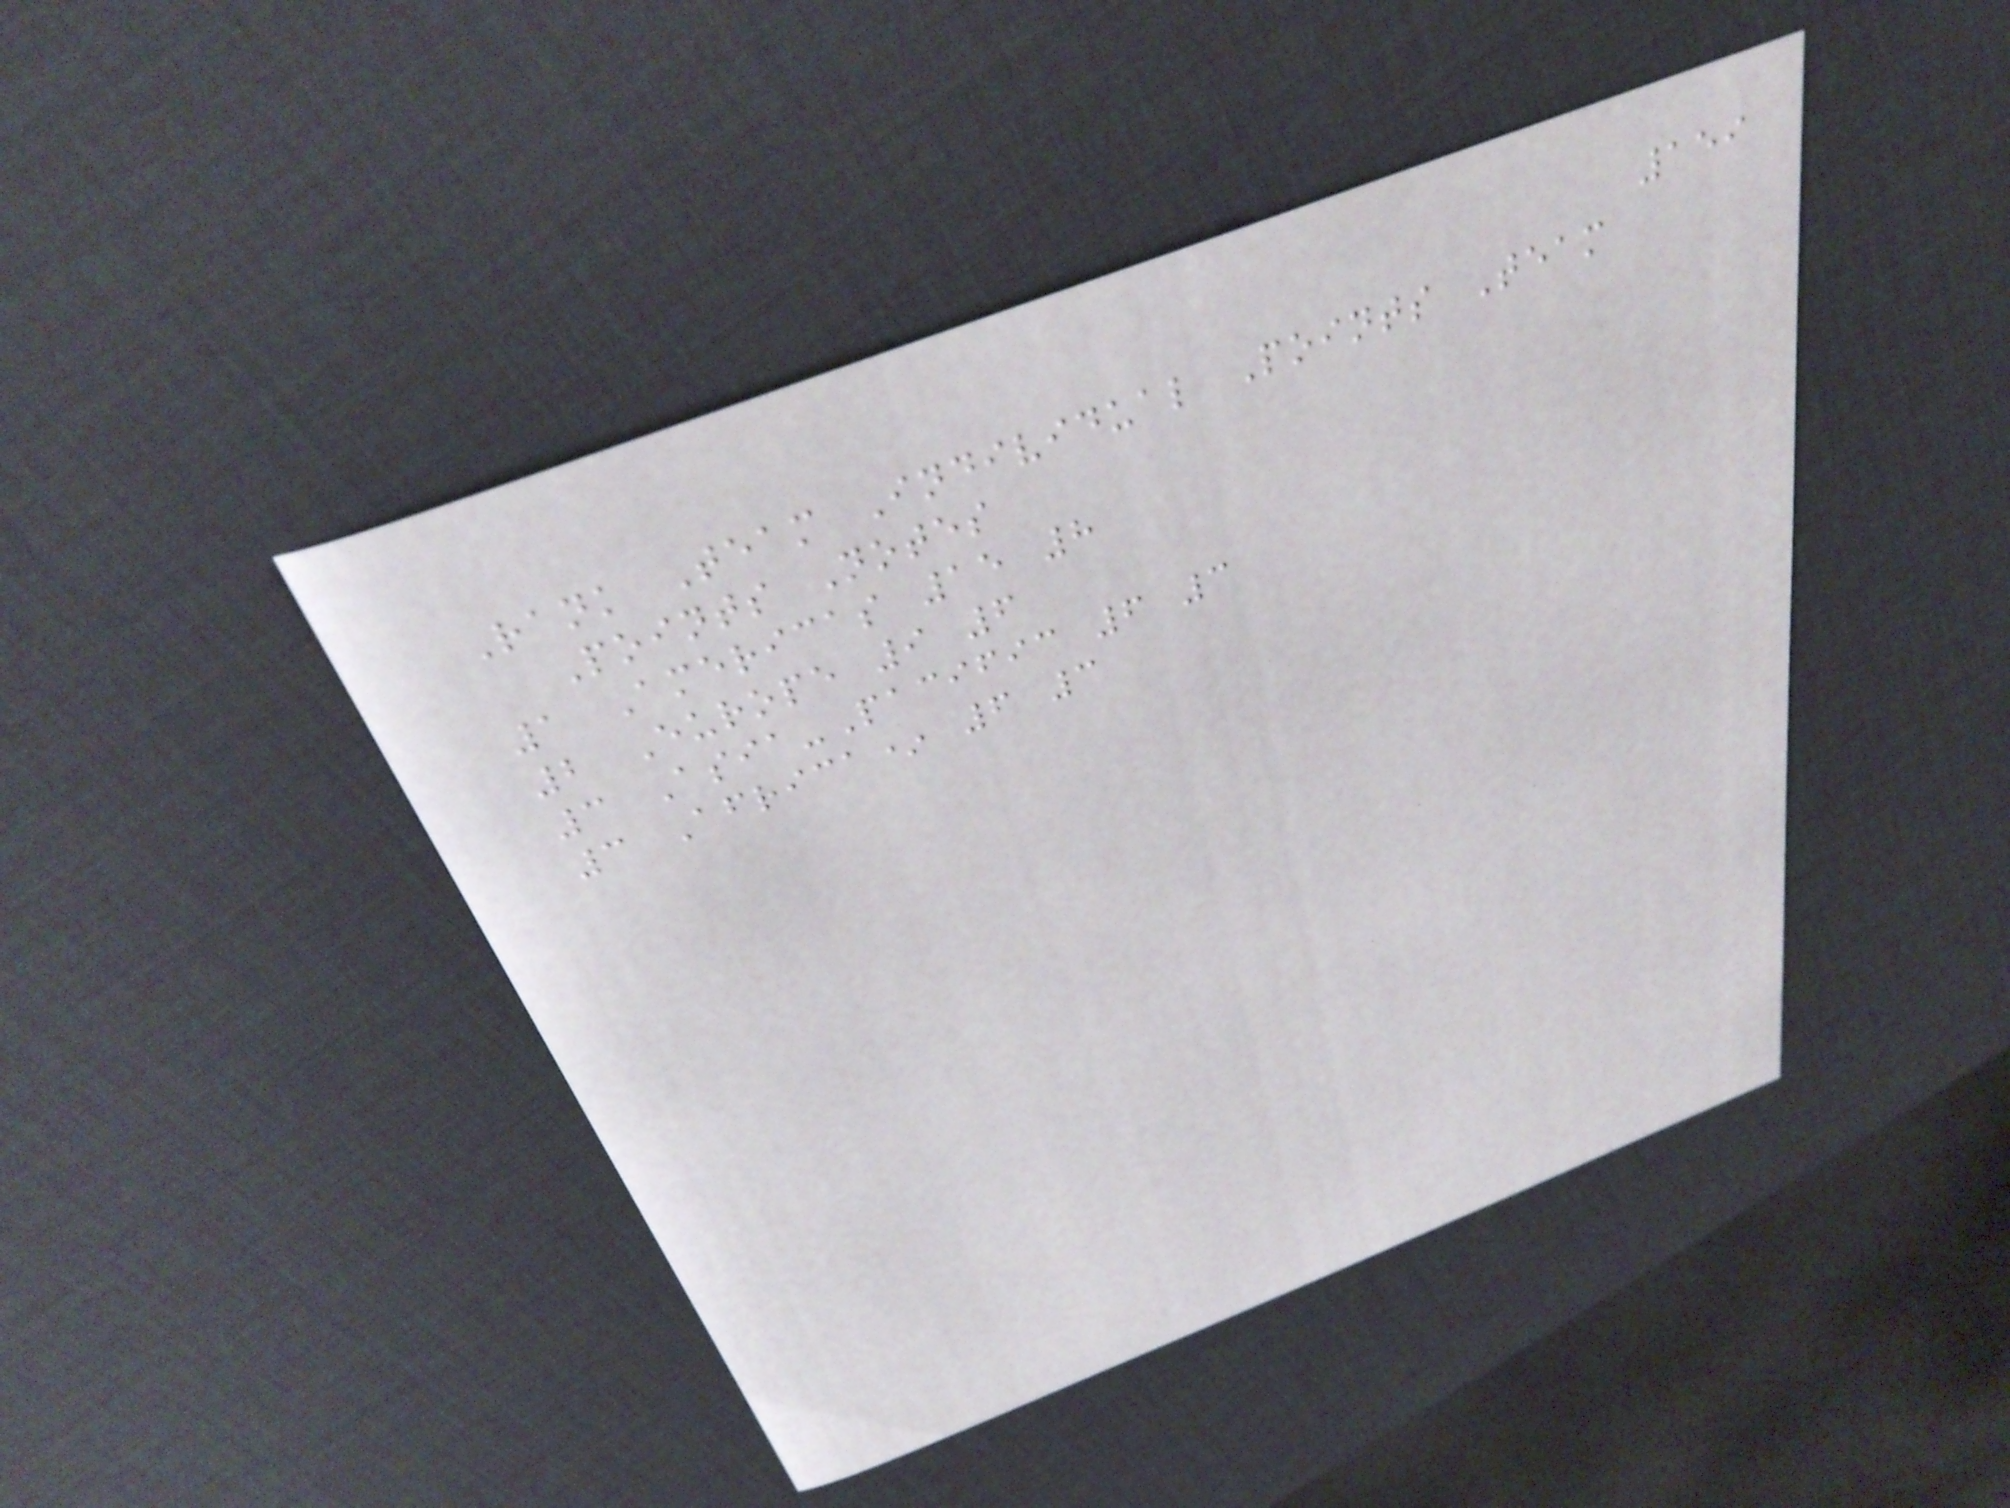159
Rank Team Individual Points Team
Points Notes
1 Americas 15 8
2 Europe 9 6
3 Asia-Pacific 6 3
3 Africa* 6 3
